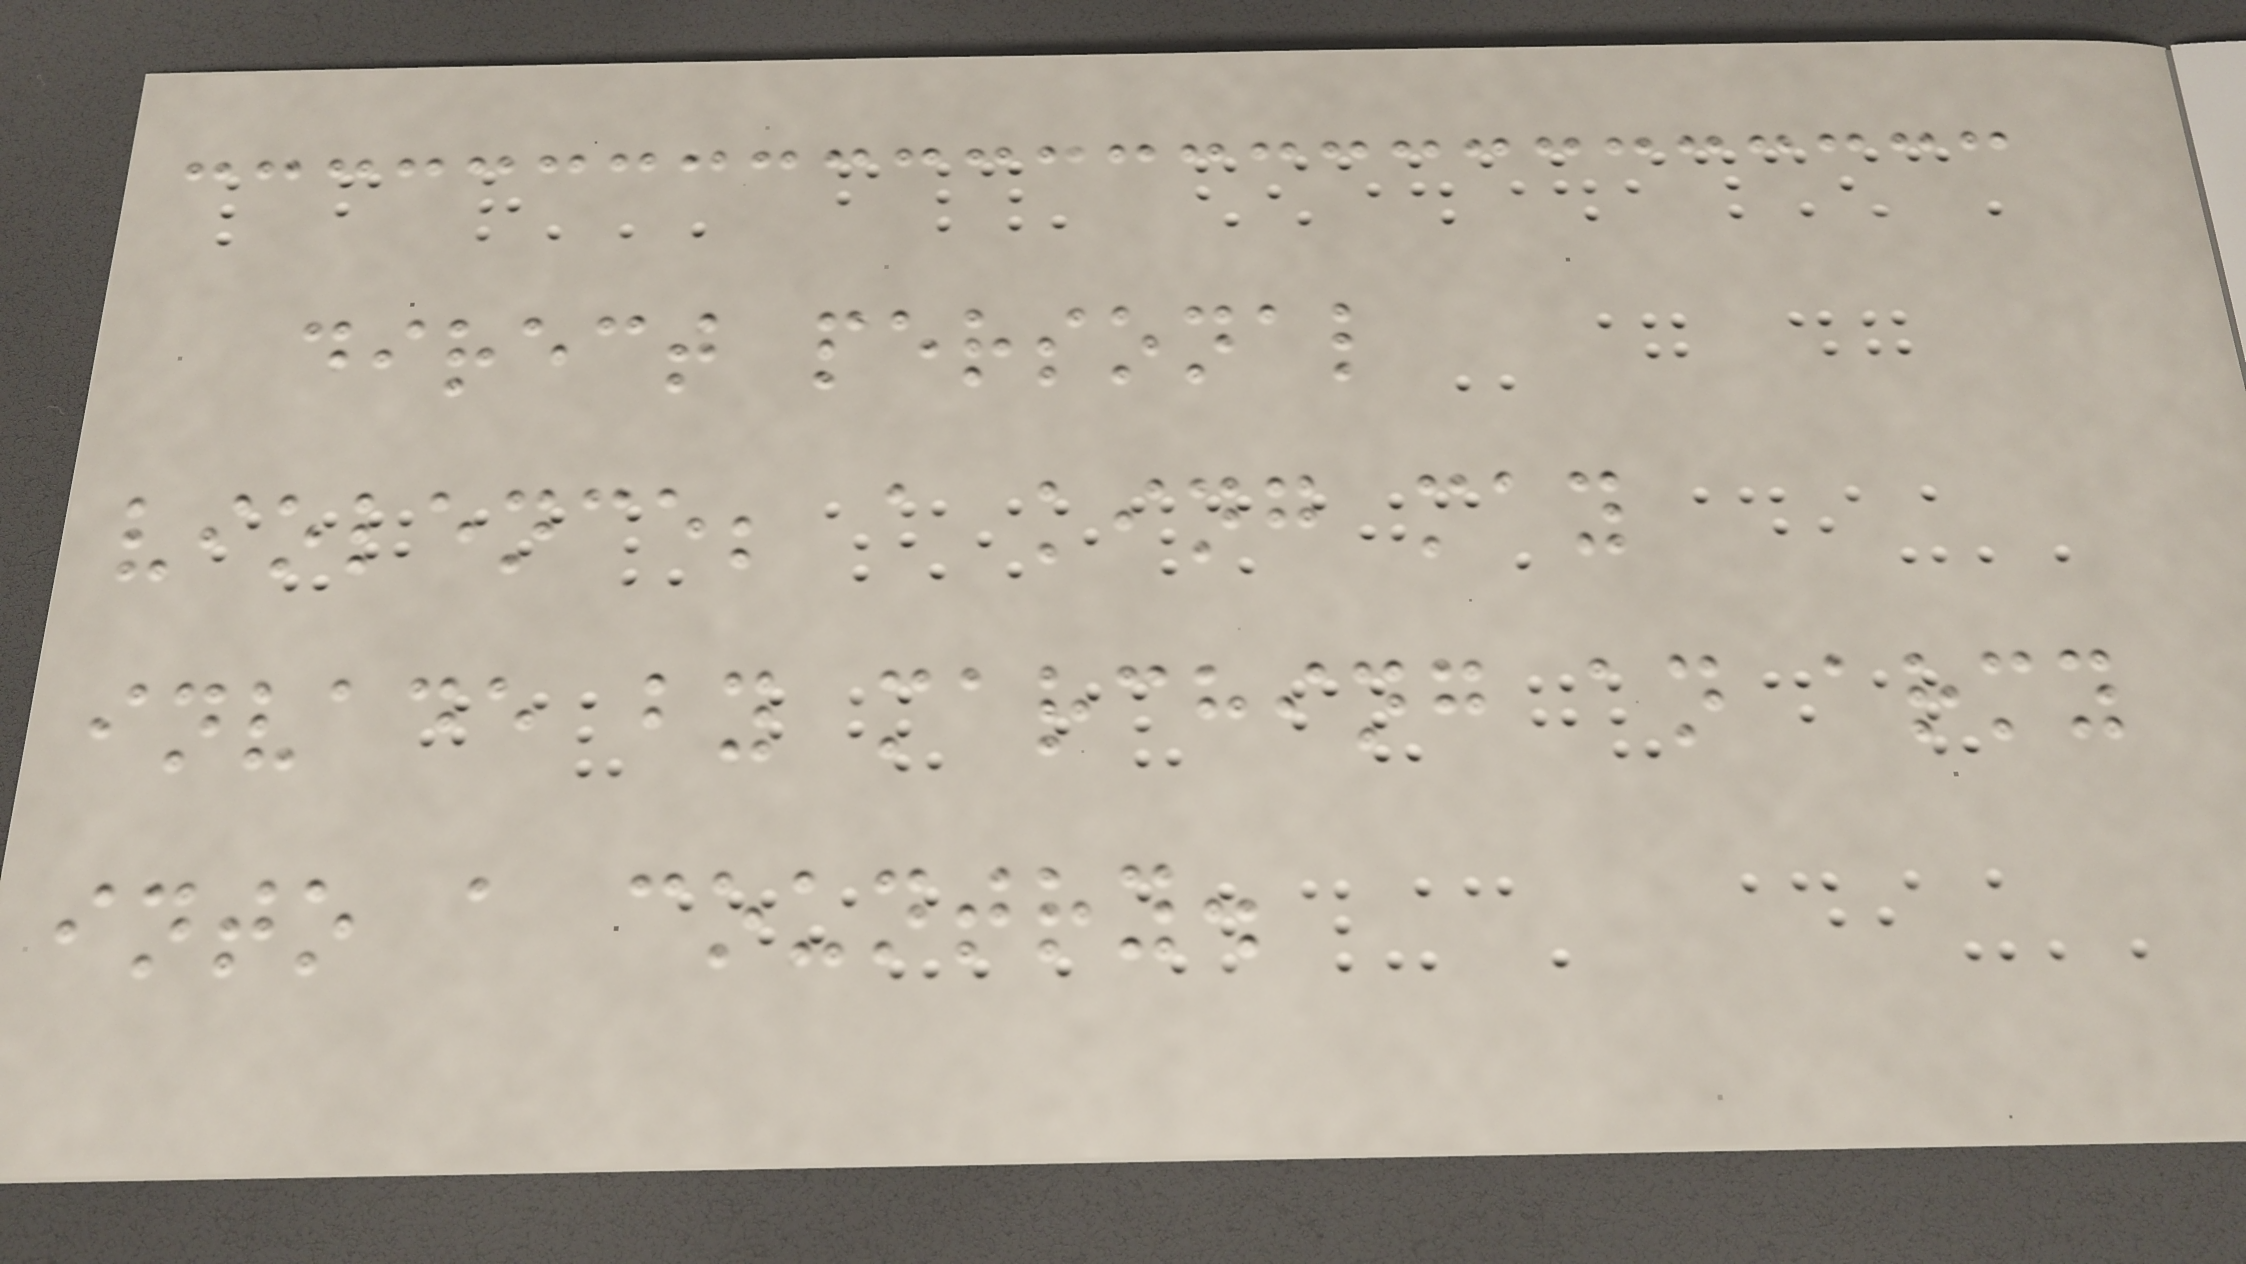direct personal
violence; a king may
invade by marching an army
into a country.
